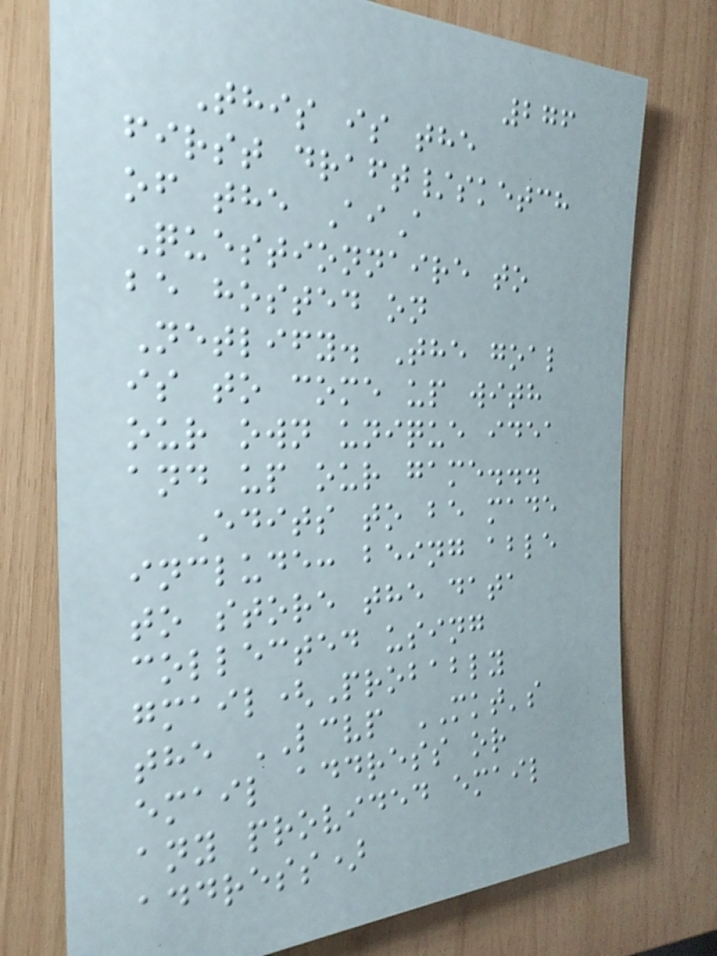276
This is the
first draft/sketch
of the AiA
Questionnaire to
be hosted on
Netlify. The goal
is to come up with
our own unique idea
and up our game...
Edits to be made
include: being able
to store the data
collected using
gmail(Probably
the LCVP MKT's
email address or
any provided email
address)
